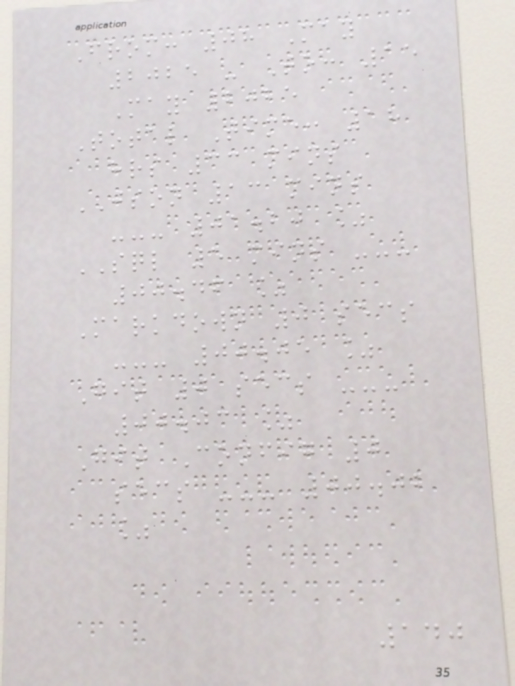From: 08 May
2025 - To: 15
May 2025
Total Time: 18
hrs 33 mins
JSON 13 mins
--- 01.20 %
SQL 5 mins ---
00.46 %
Markdown 0 secs
--- 00.05 %
Git 0 secs ---
00.03 %
Git Config 0
secs --- 00.02
%
140
